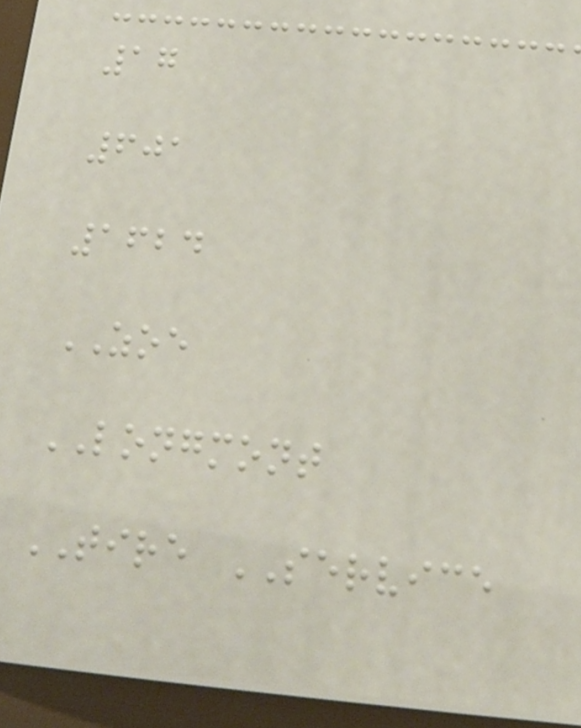17
601
1624
ZOE
LONGMONT
TIRE SERVICE
